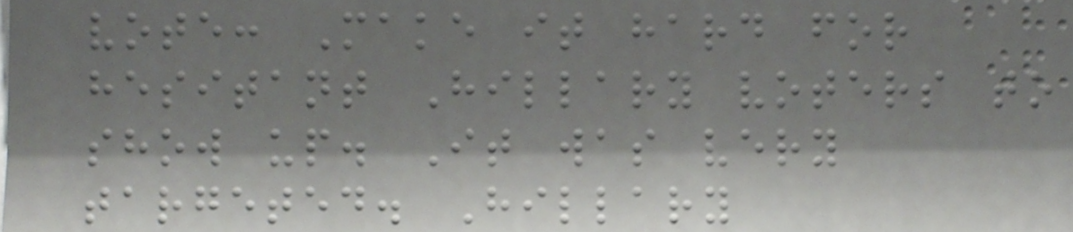vote: Make it hard for
hesitant Hillary voters to
show up. It was very
targeted. Hillary
